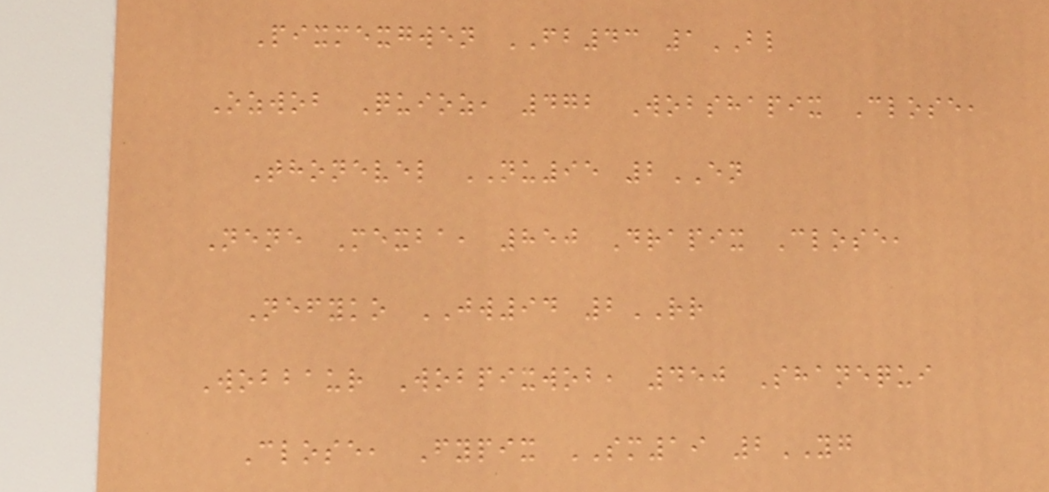Pixmexgwen FB43 1BL
Ozwob Quioz, 472 Wobshapix Close,
Thonevel NU95 2EN
Nene Mexba, 850 Drapix Close,
Nefyko JW94 2RR
Wobbaur Wobpixwob, 450 Shanequi
Close, Fypix SM19 2YG
